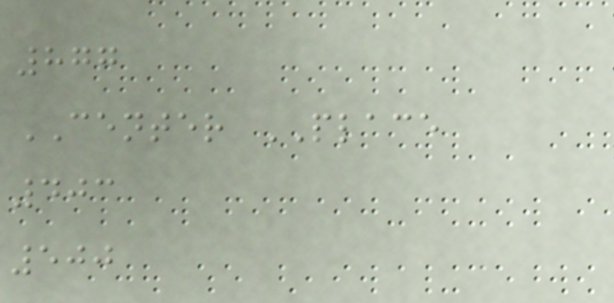877
CENTER PLACE
403
500
